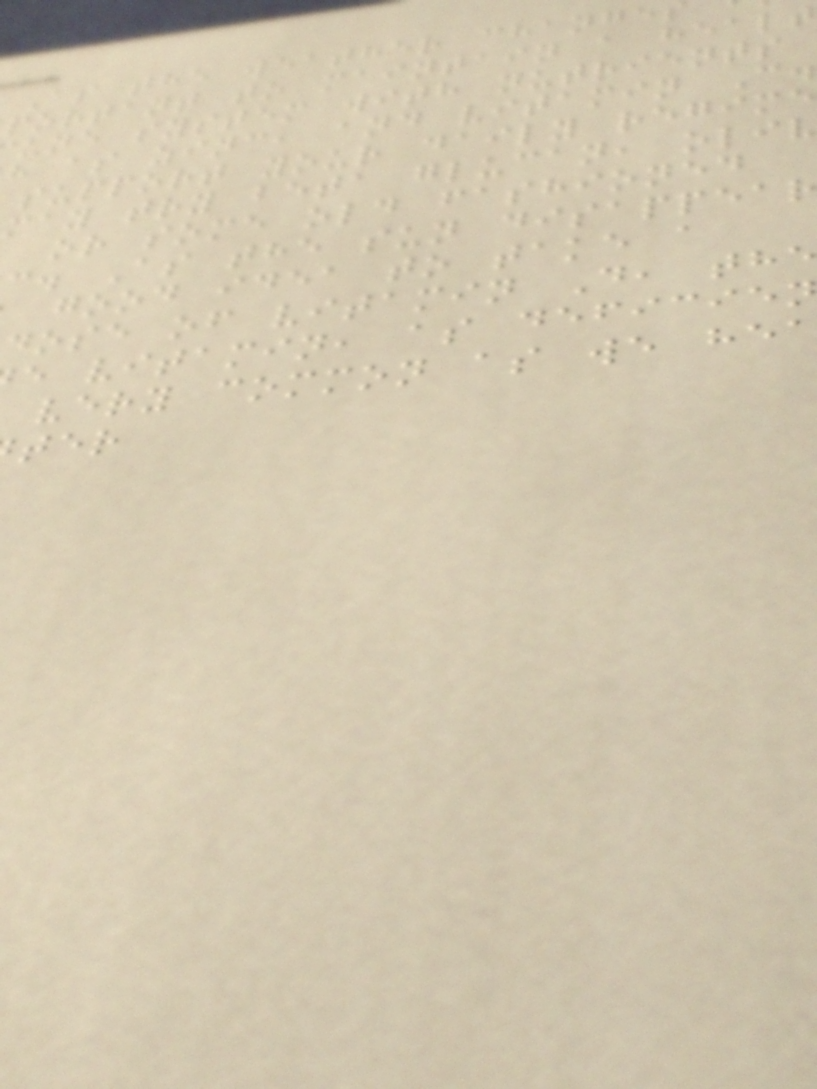As the weather change
portant to maintain a healt
une system with nutrients
h as zinc, and vitamin C.
support your daily regime
may try beta glucan, oliv
or some old fashioned
c. As the sun disappear
good idea to take a
dose of vitamin D, the
e vitamin, as deficien
very common as we hea
